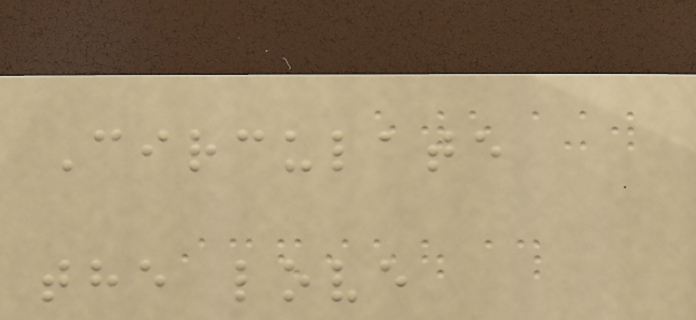Circulate
the love
